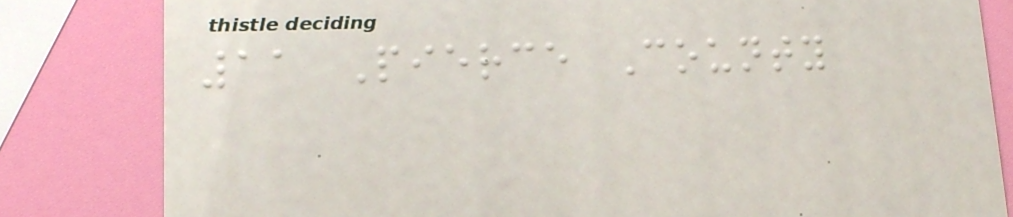11 Pierce County
